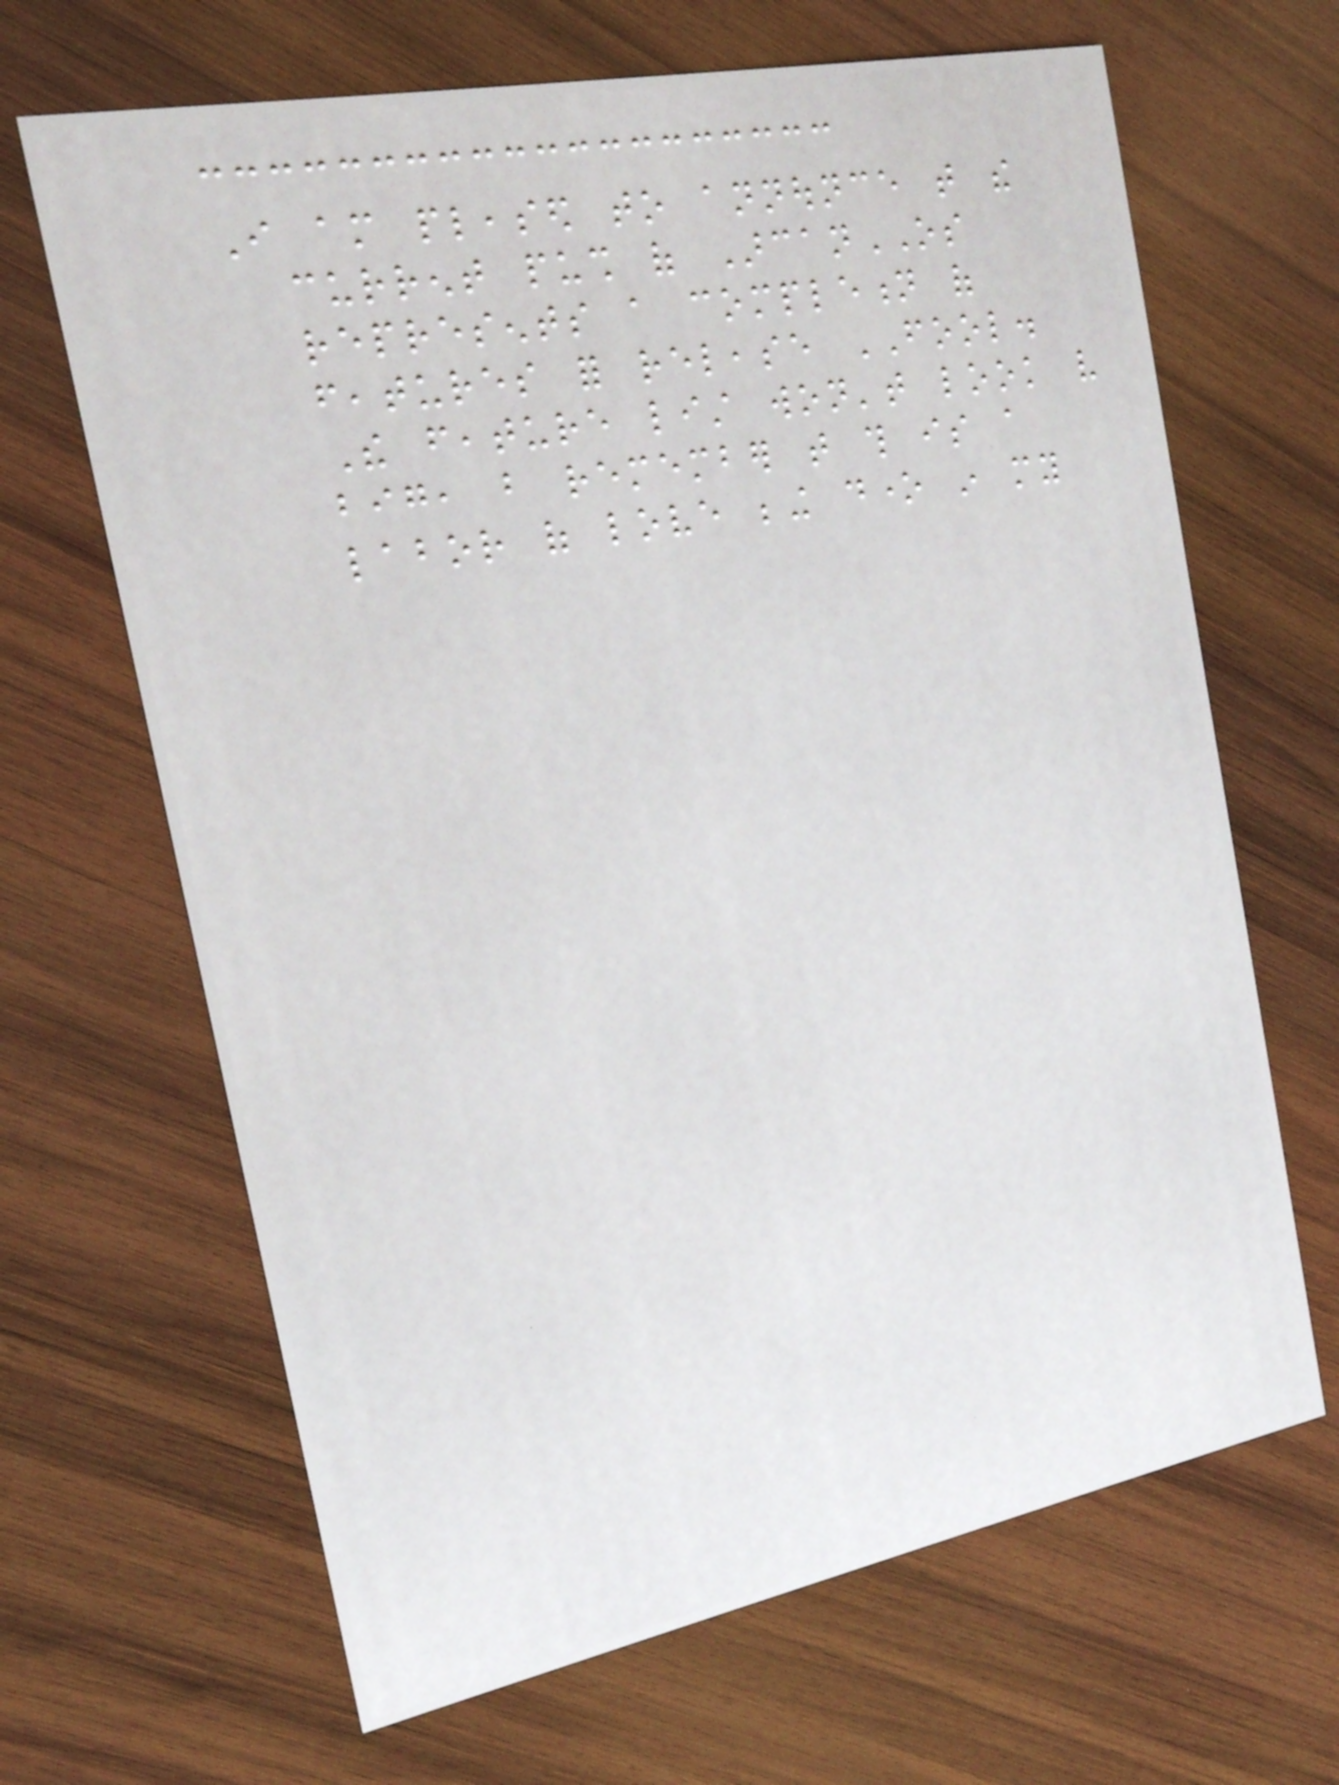I am pleased to announce that the
current push of ArcanOS
represents a completion of
features for release FOOL.
The feature list won't look very
big, but remember that this is a
labor of love being done in my
